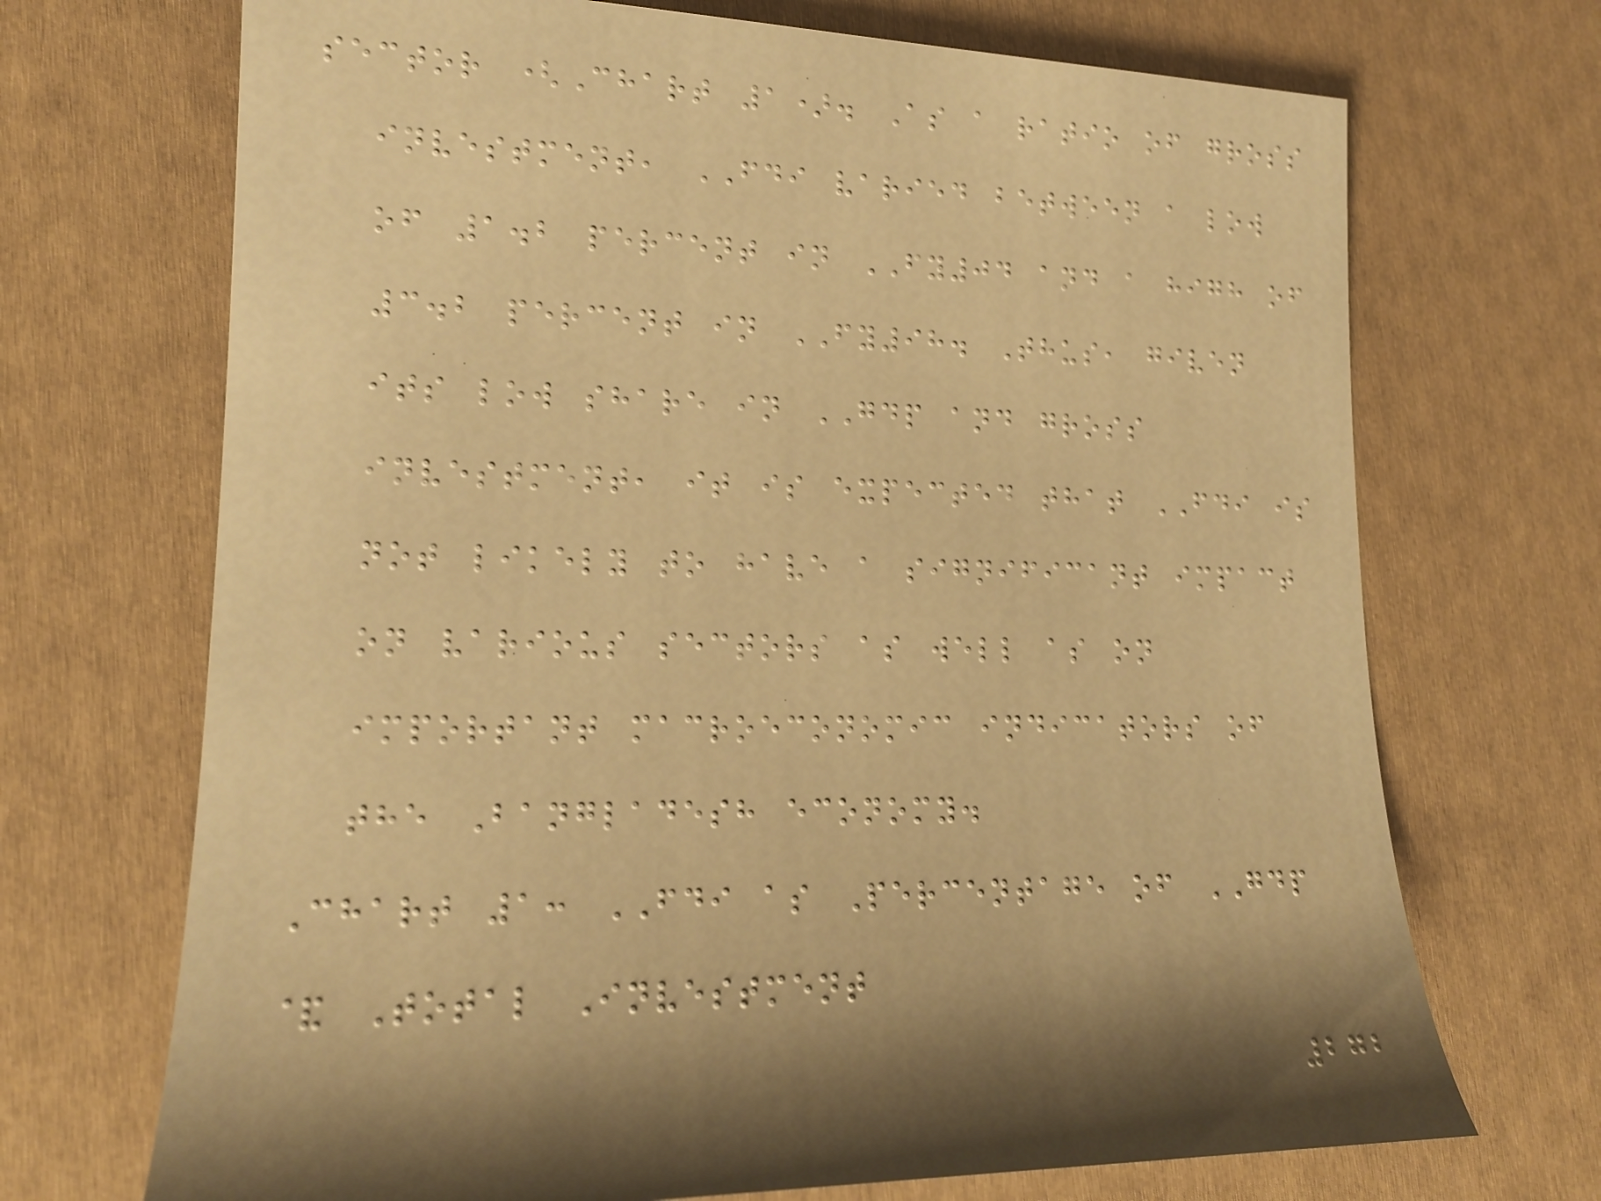sector (Chart 1). As a ratio of gross
investment, FDI varied between a low
of 1.2 percent in FY04 and a high of
3.2 percent in FY98. Thus, given
its low share in GDP and gross
investment, it is expected that FDI is
not likely to have a significant impact
on various sectors as well as on
important macroeconomic indicators of
the Bangladesh economy.
Chart 1: FDI as Percentage of GDP
& Total Investment
272
